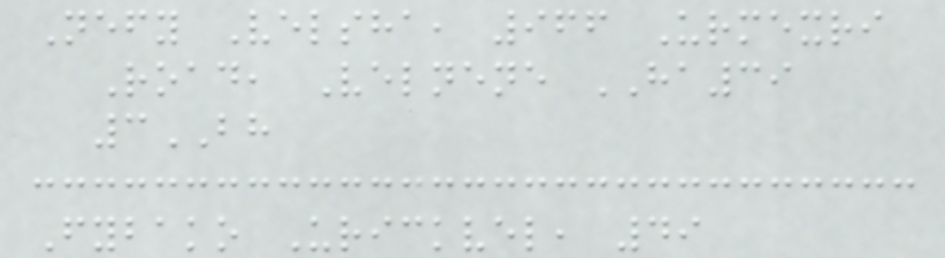Nefy Velsha, 966 Urmexri
Road, Velnene HA39
3BH
Fybako Urickvel, 49
